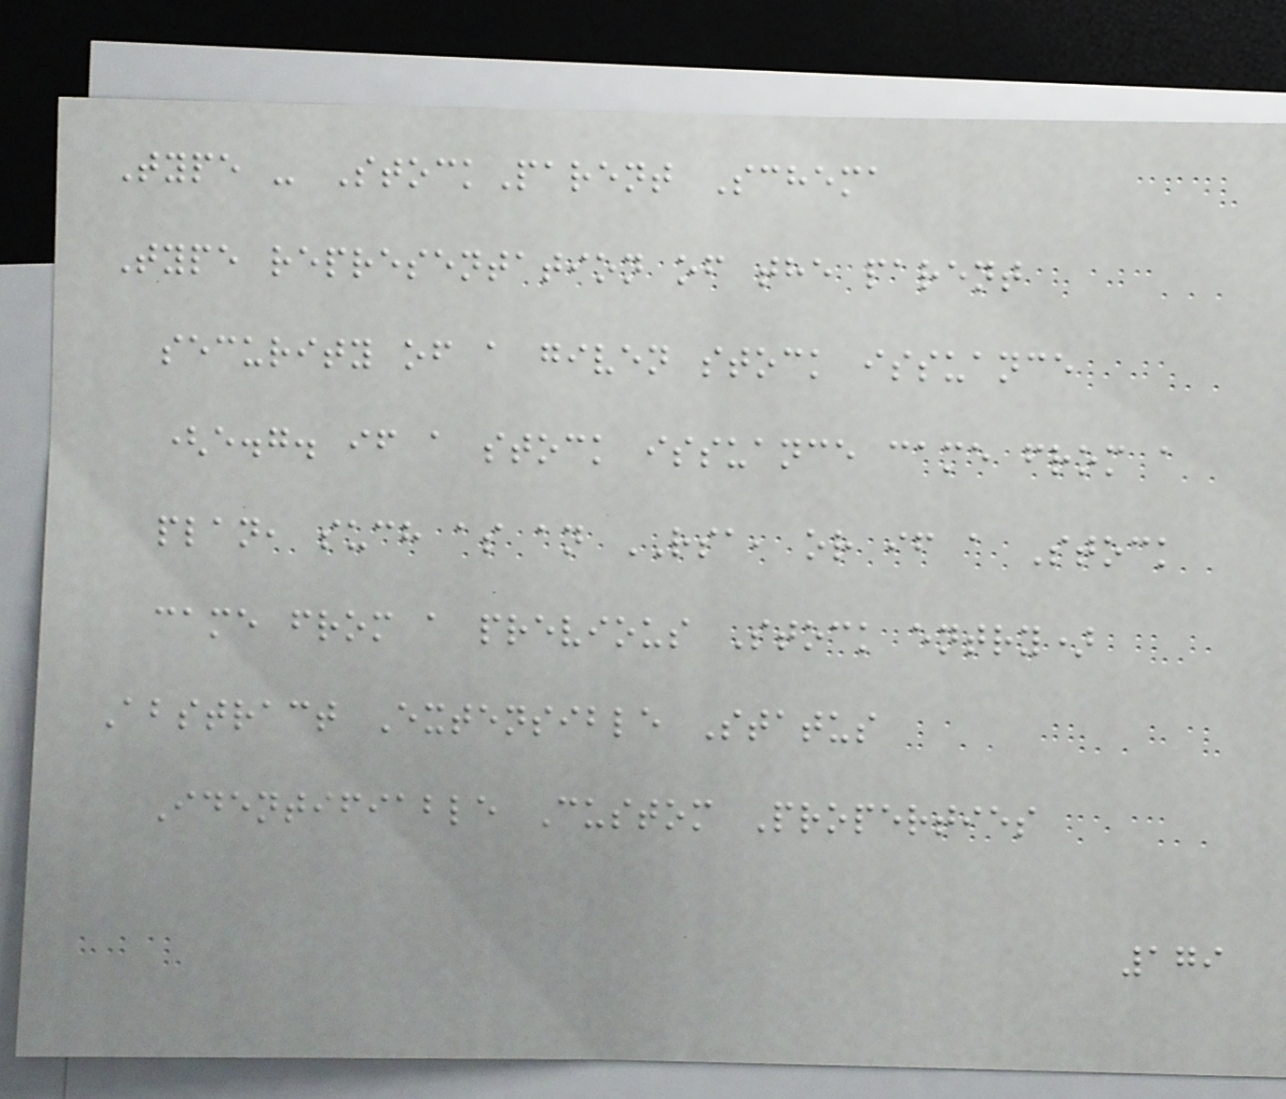Type - StockParent Schema
Type representation of the parent
security of a given stock issuance
(e.g. if a stock issuance came from a
plan, such as an RSA, or if a Stock
came from a previous Stock entry)
Abstract Extensible Status
Identifiable Custom Properties
179
